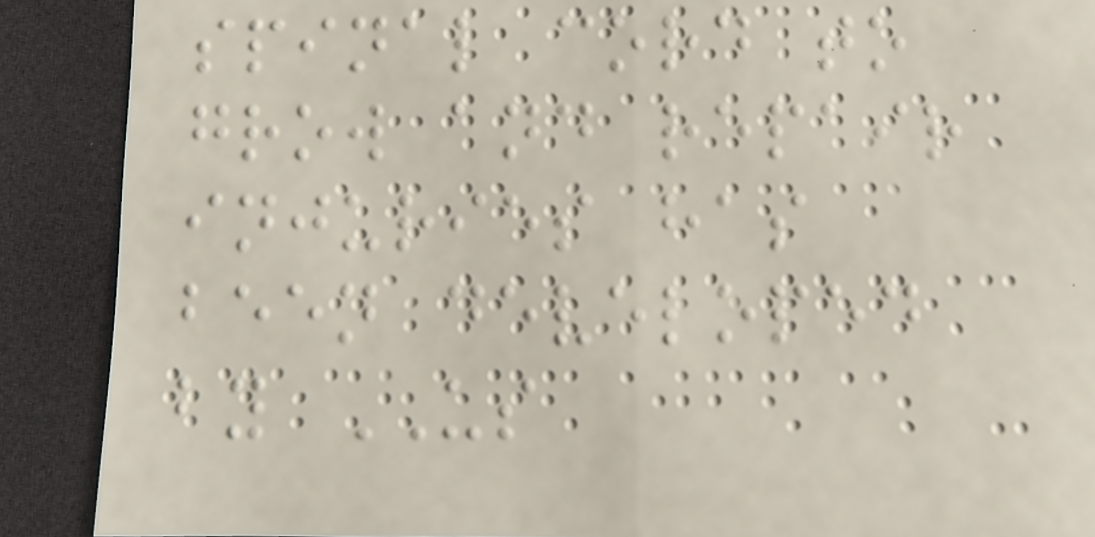spinal cord to
grow and repair
injuries has
been developed
by US
